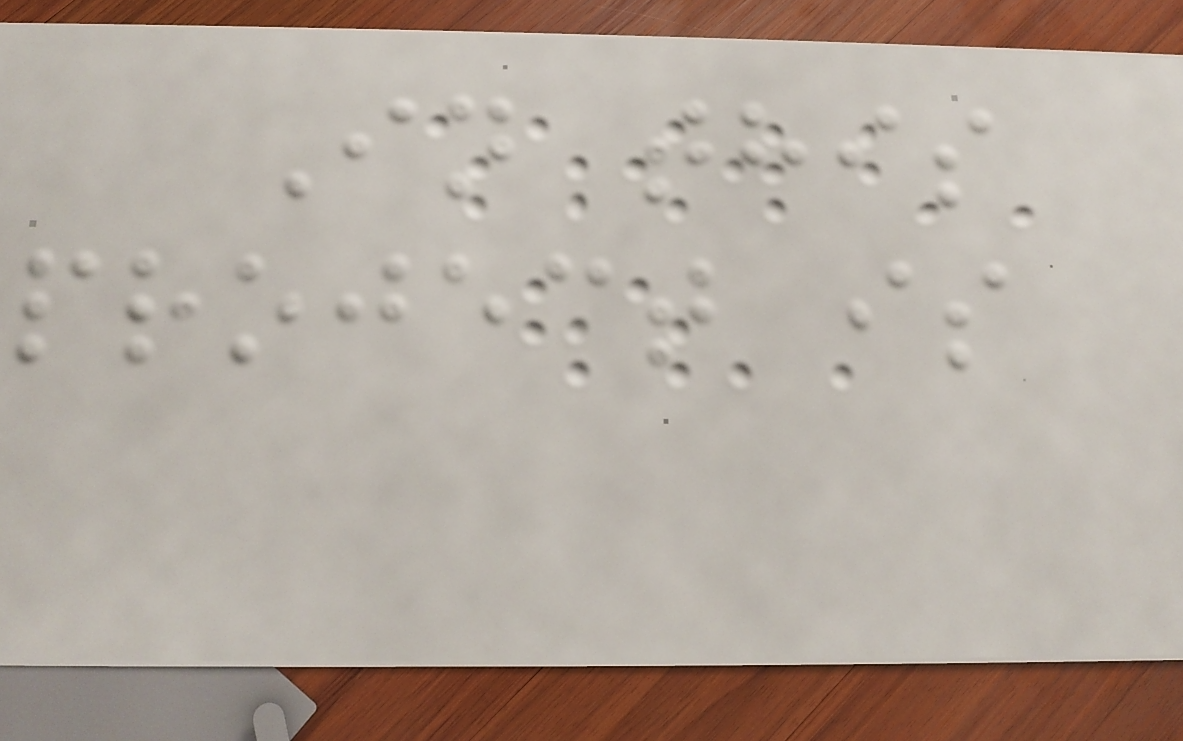In this
project is
